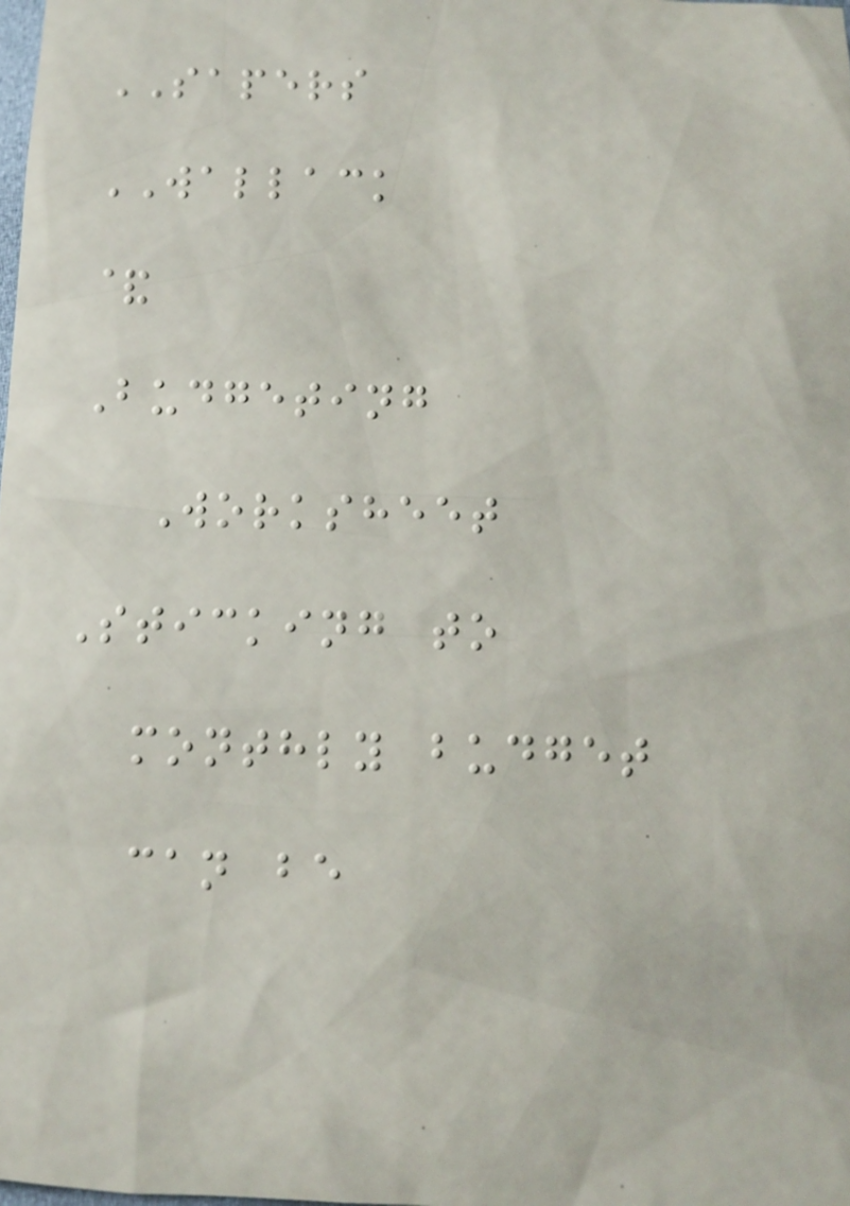SAPERS
WALLACK
&
Budgeting
Worksheet
Sticking to
monthly budget
can be
